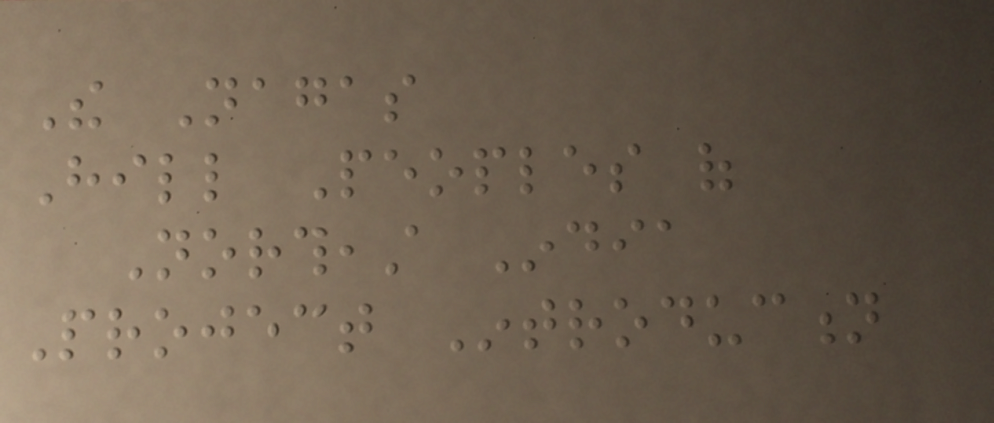The Nagas
Hill Peoples of
Northeast India
Project Introduction
